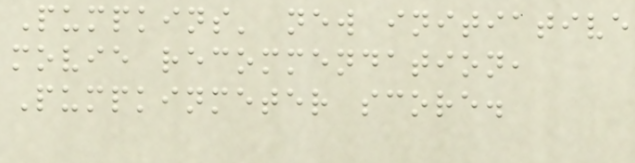Pumpkins' new initiative
movie recommendation,
Pumpkinmeter score.
